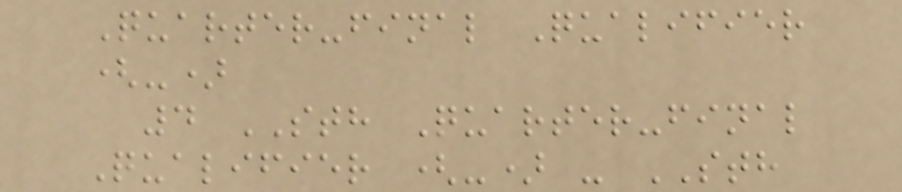Quarter-final Qualifier
(-)
4 STH Quarter-final
Qualifier (-) - STH
